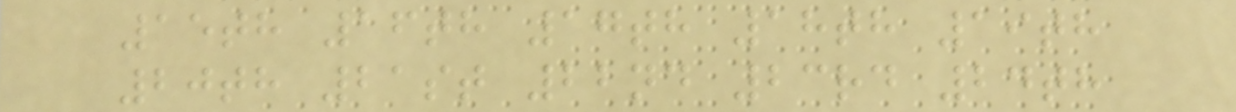15th 16th 17th 18th 19th
20th 21st 22nd 23rd 24th
